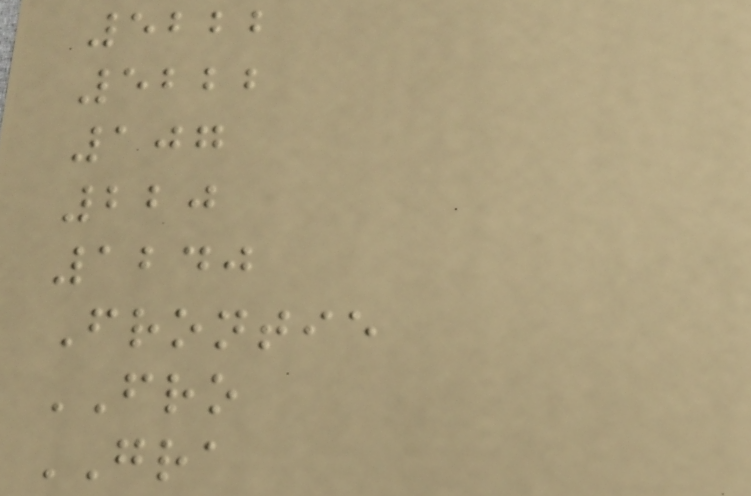5222
5222
107
220
1240
Frontie
FRO
GRA
